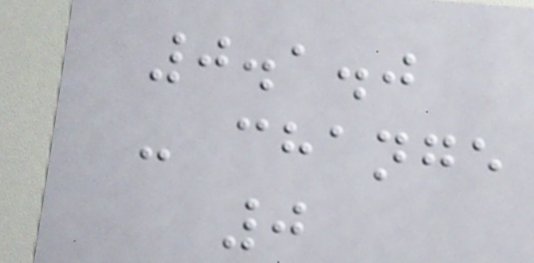0.1.0
- change
0
